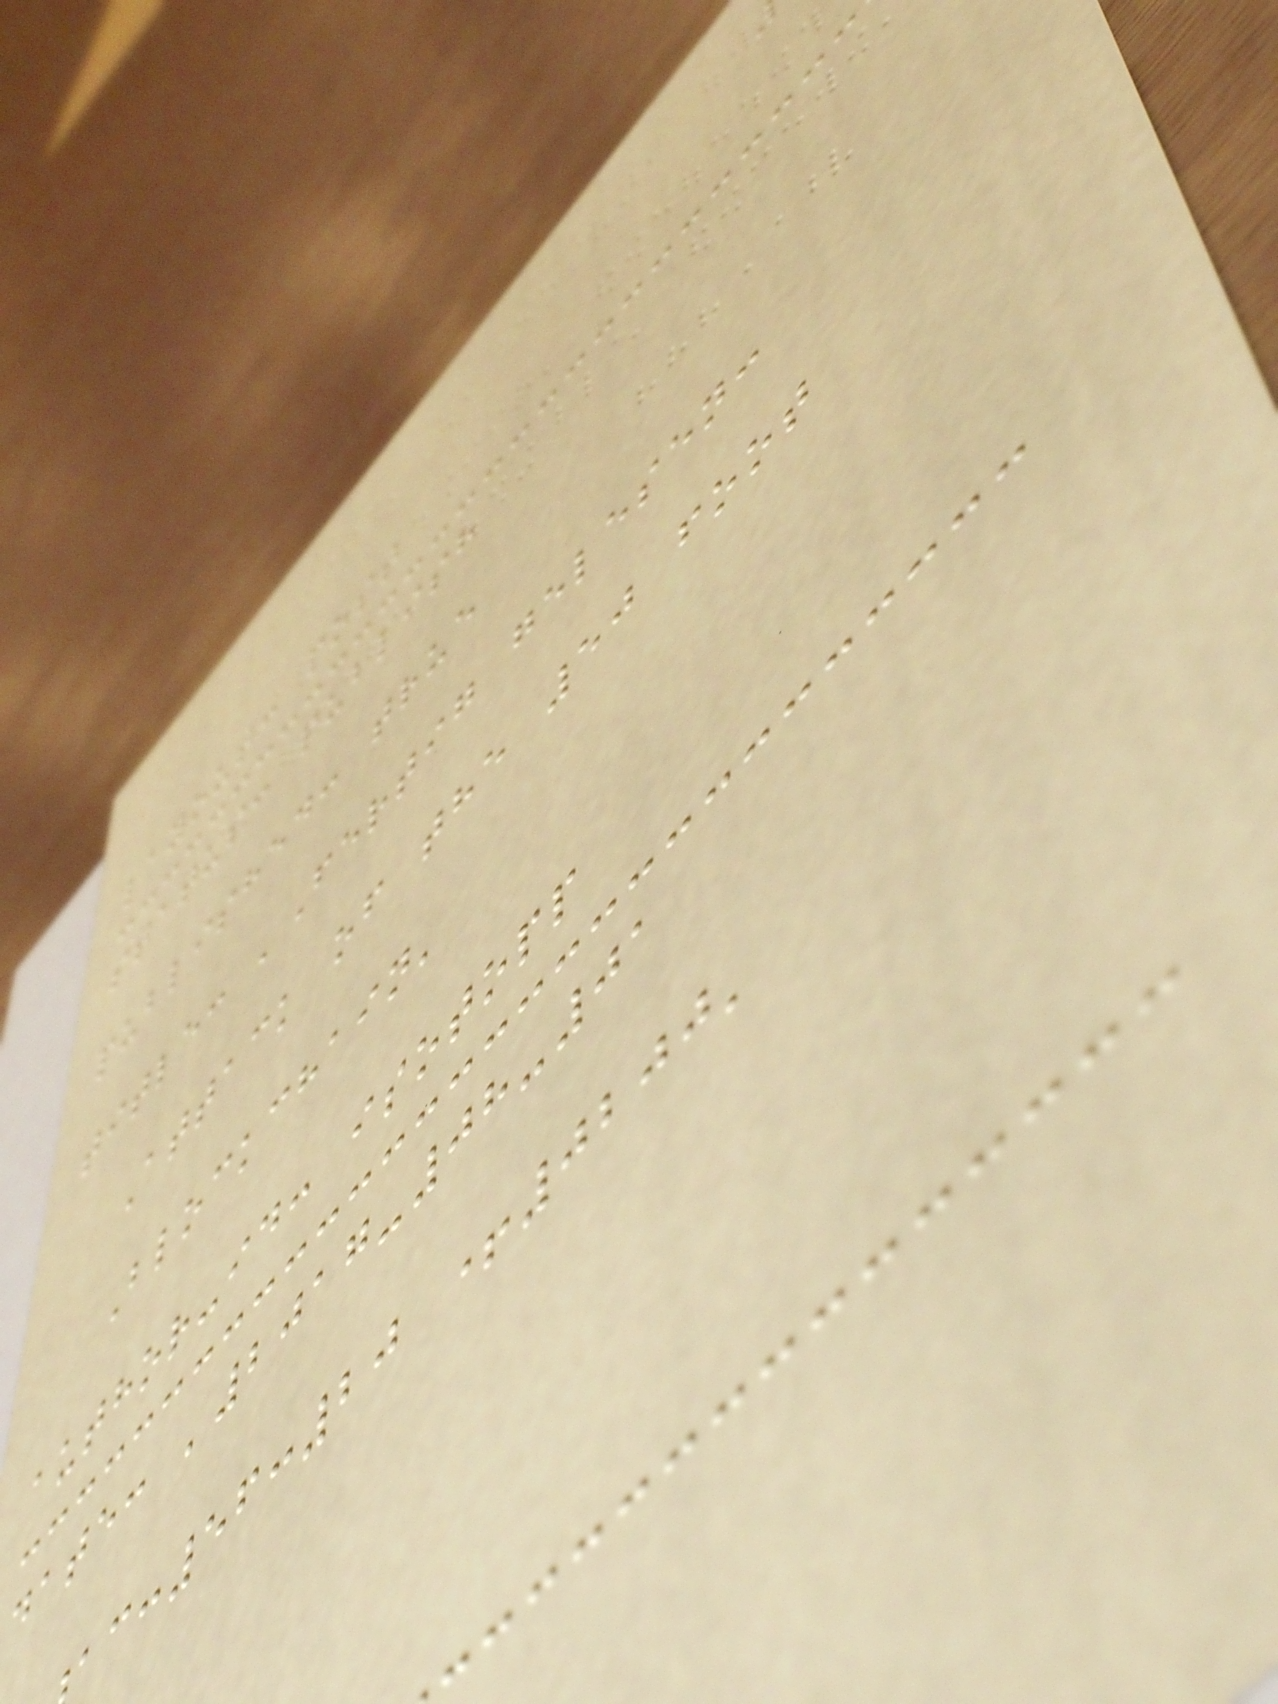layout: post
status: publish
published: true
title: 'Fertig gelesen:
Attack of the 50 foot
Blockchain'
author-id: isotopp
date: '2017-08-01
:56:20 +0200'
